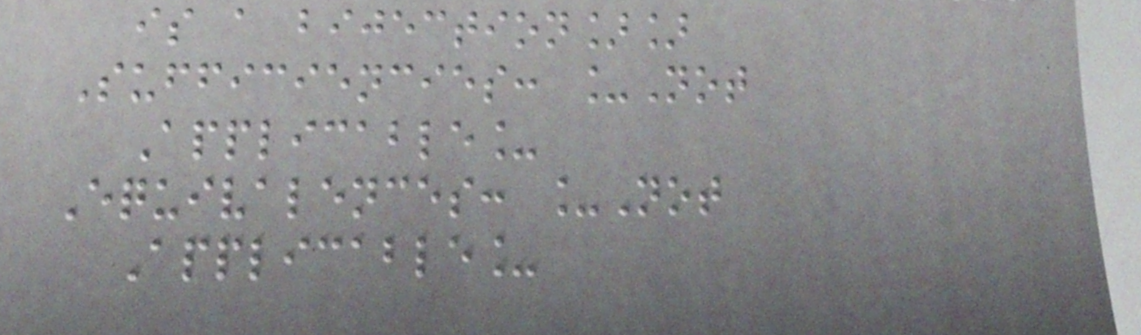is a bijection]]
Sufficiencies: _Not
Applicable_
Equivalences: _Not
Applicable_
